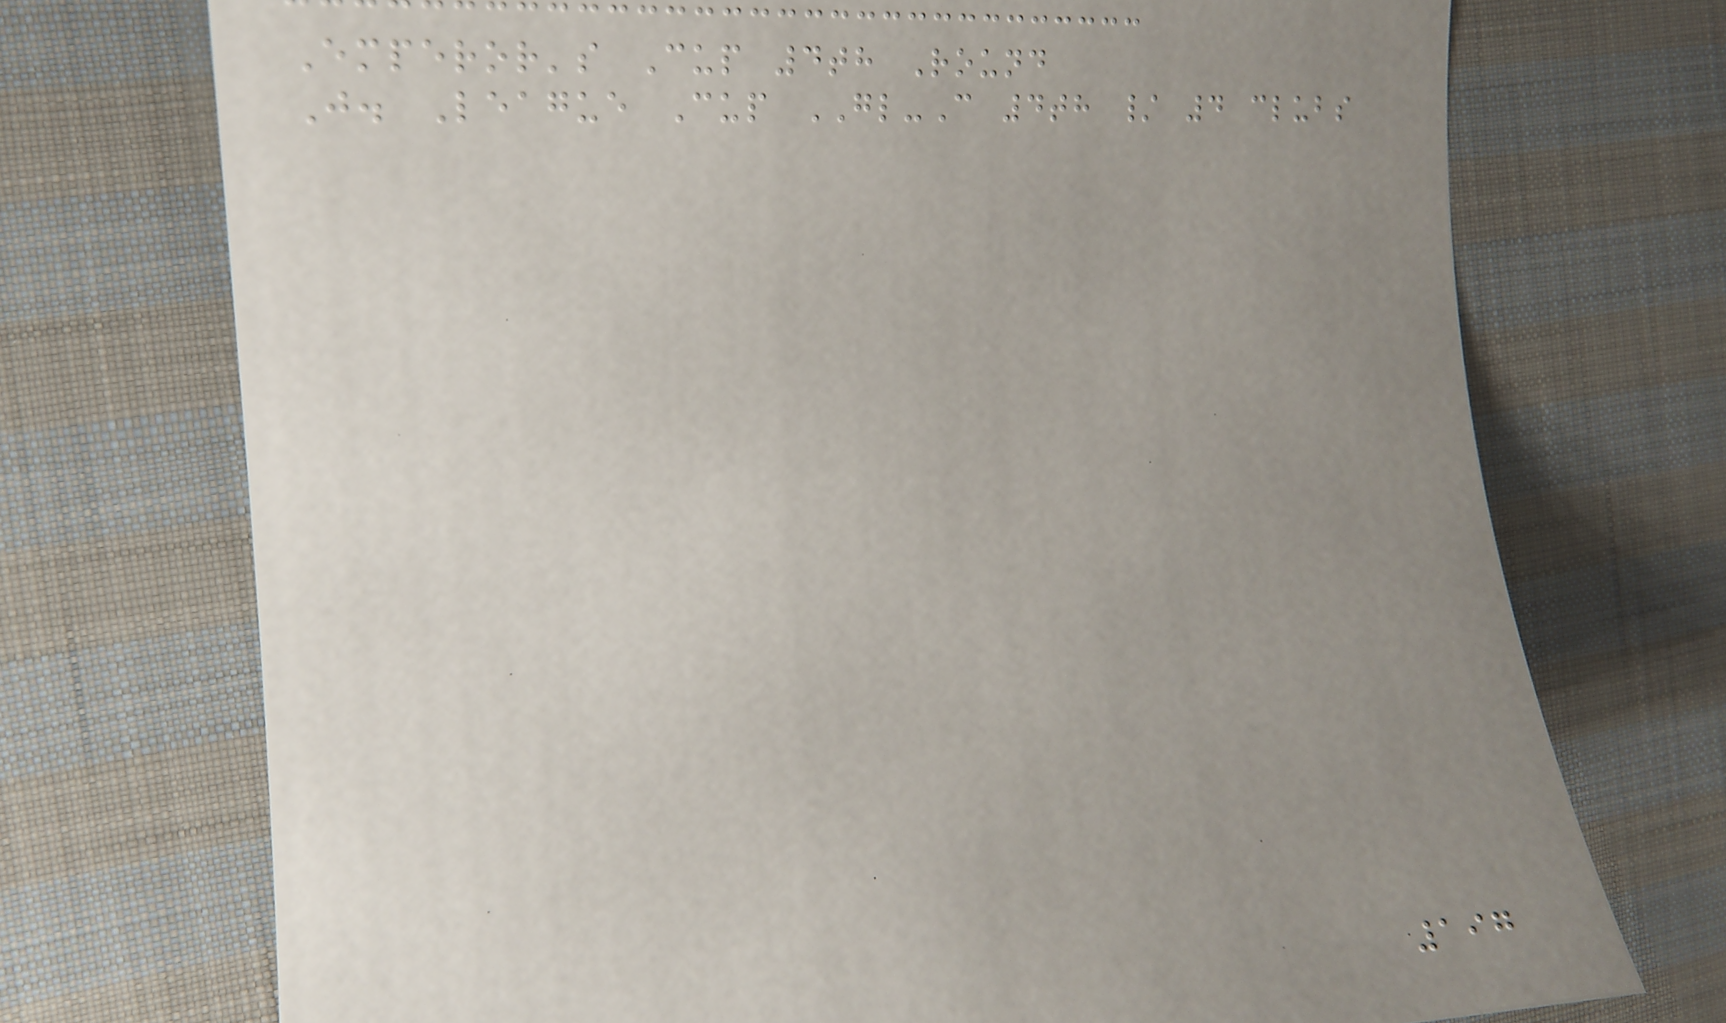Emperor's Cup 4th Round
J. League Cup GL-C 4th / 4 clubs
197
